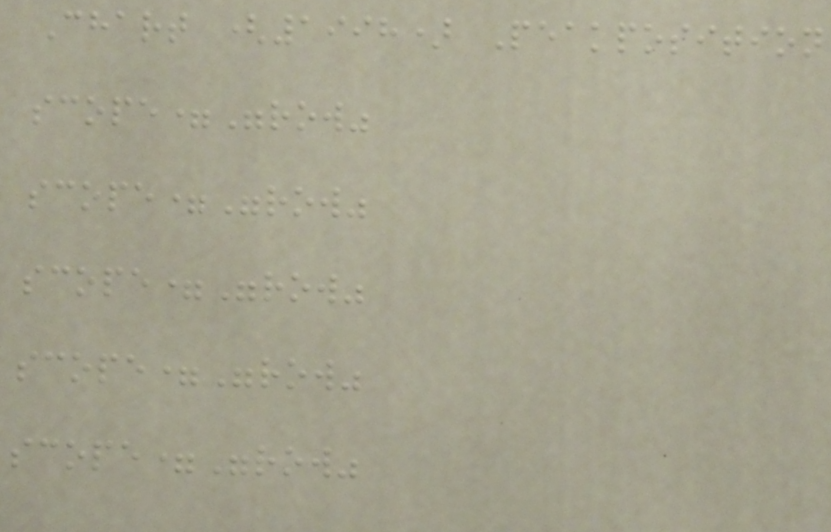Chart (1998) Peakposition
scope="row"
scope="row"
scope="row"
scope="row"
scope="row"
